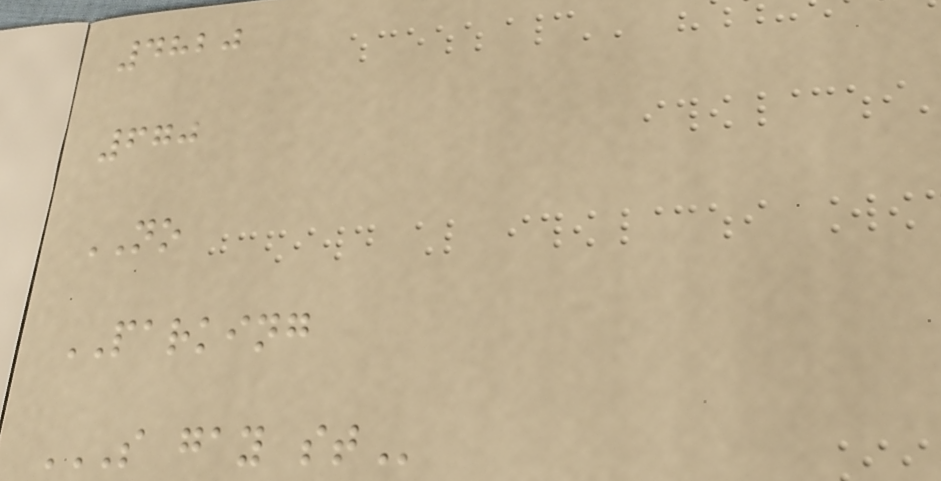4820
670
NO
PARKING
S GAY ST
